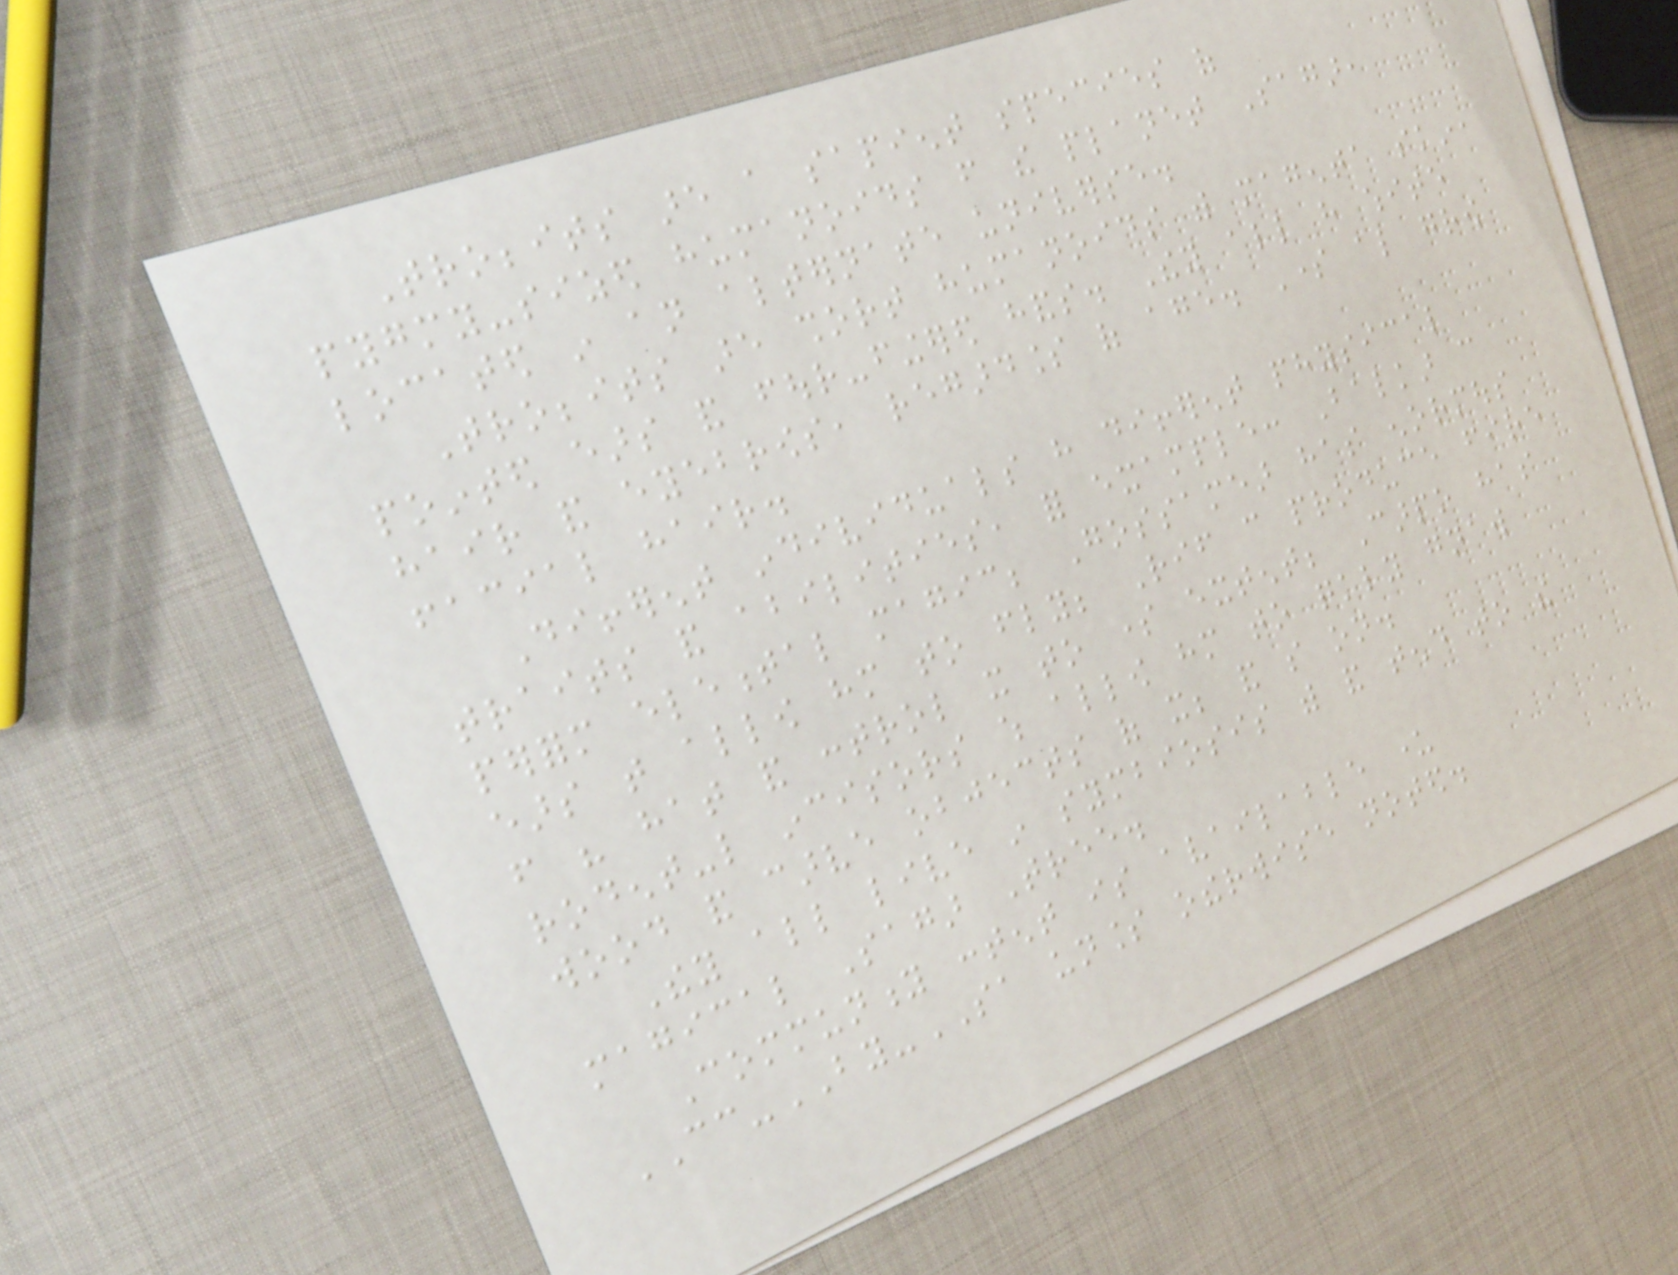Trobbits are a sapient species of
pygmy-sized humanoids from the planet Sagar,
located in an alternate universe.
Trobbits are short humanoids with magenta skin,
pointed ears and four-fingered hands. They all have white
hair and eyebrows, regardless of age. Some also grow
facial hair.
Different individuals have different physical
traits and abilities, for example: Balkar can
perform elemental magic; Gossamear has enormous
ears that allow him to fly; Rif can produce fire
from his hat and control it to some extent; Carpo has
rodent-like incisors which allow him to quickly gnaw
wood and carve objects of it; and so on.
They all live in symbiosis with and tend to the
magical Sagar Tree.
Community content is available under
CC-BY-SA unless otherwise noted.
